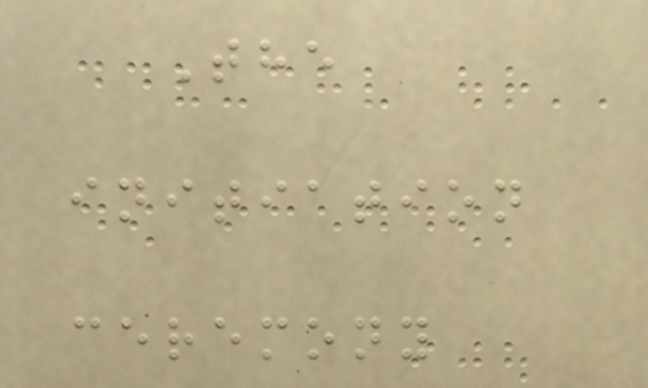The
initiation
ceremony
